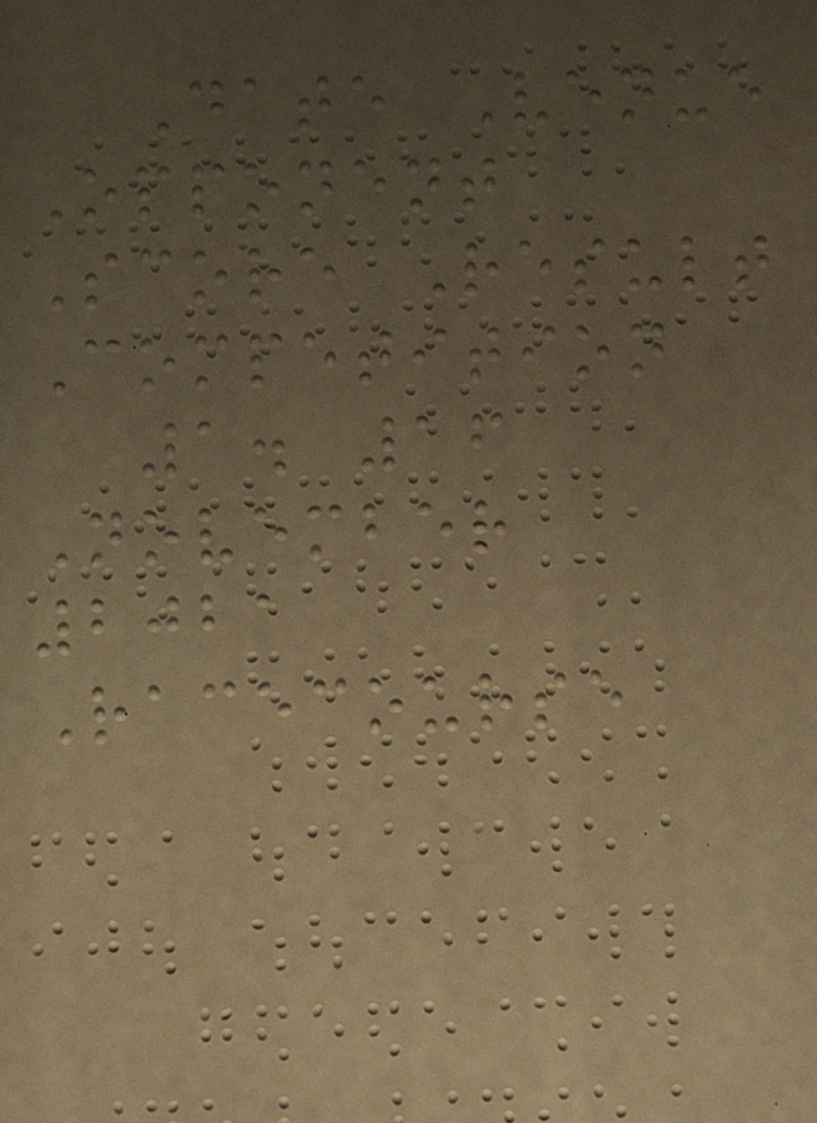Date Venue
Opponent
Score Result
Competition
1. 16
November
2021
Racecourse
